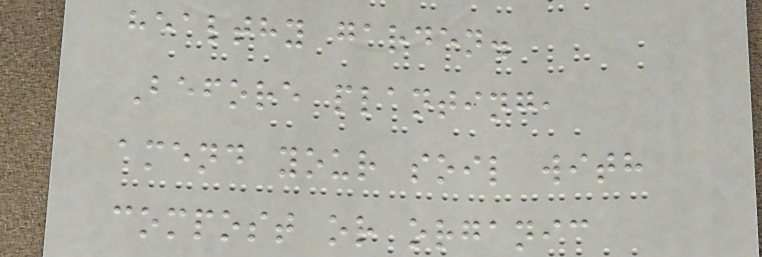healthy garden.
Before planting,
amend your soil with
compost or organic
